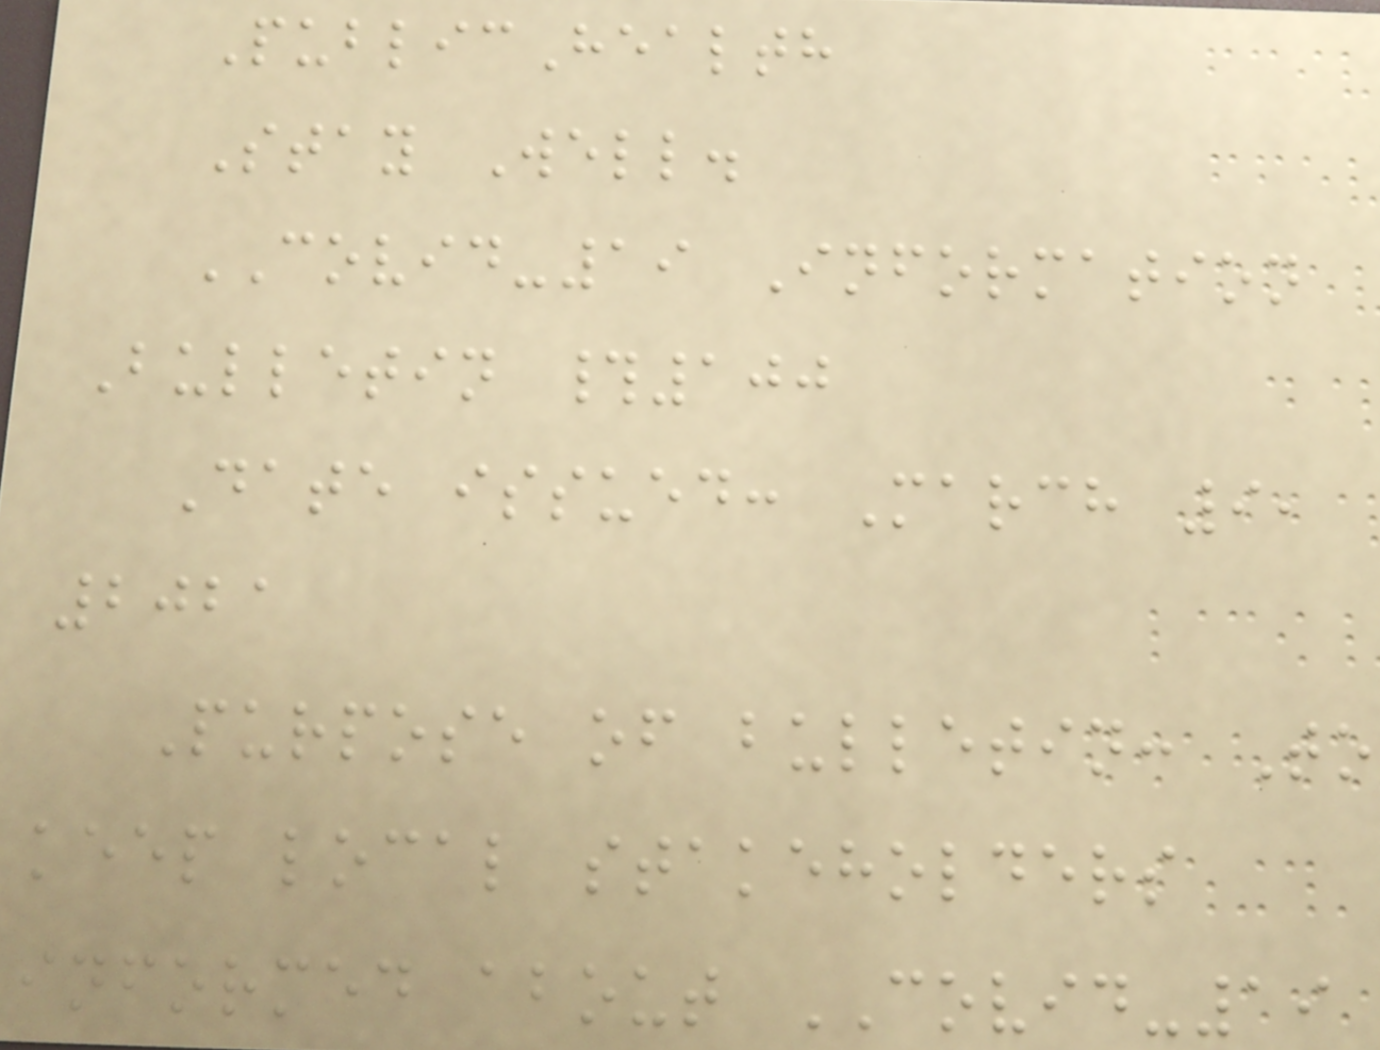PublicHealth
Stay Well.
COVID-19 Information
Bulletin #100
Date issued: March 9,
2021
Purpose of bulletin: To
keep local stakeholders
informed about COVID-19
